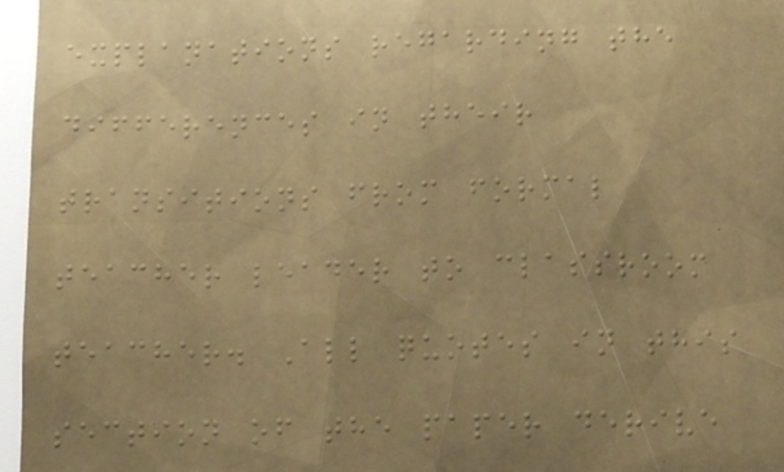explanations regarding the
differences in their
transitions from formal
teacher leader to classroom
teacher. All quotes in this
section of the paper derive
